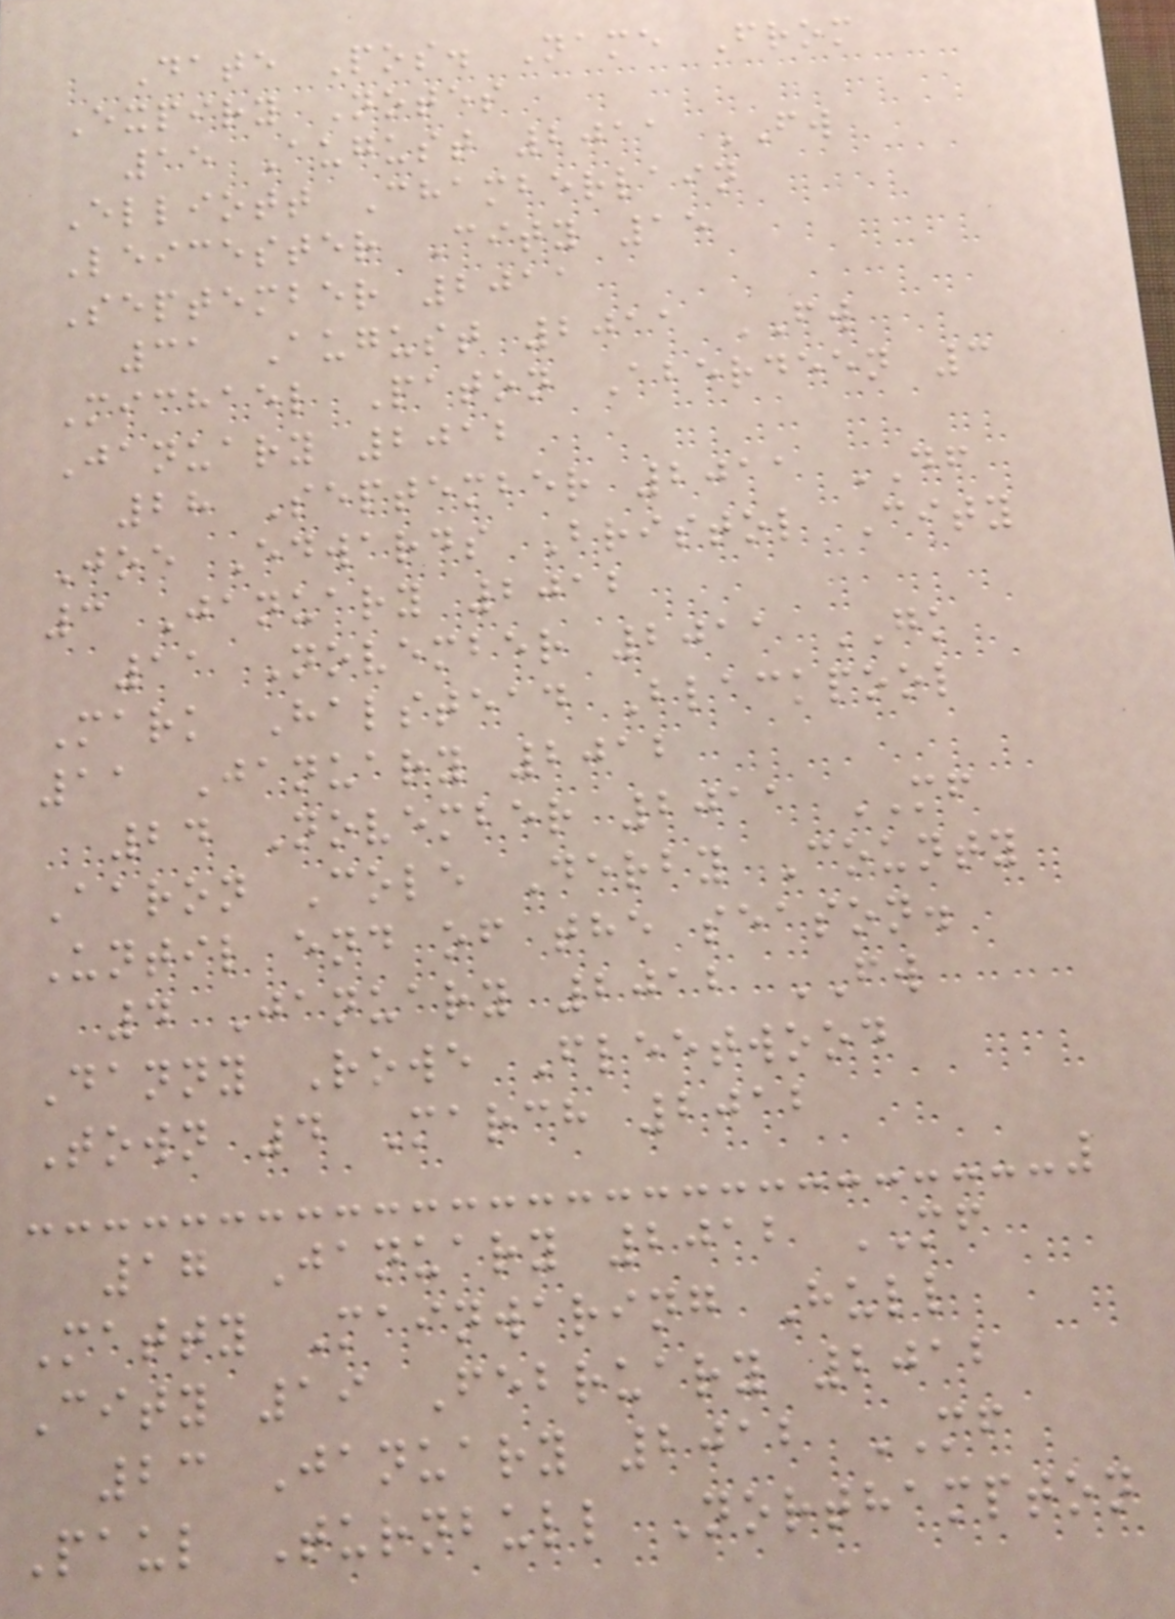Date Pos. Name From
Expiry Notes
15 August 2011 FW
Elliott Chamberlain
Leicester City 15
September 2011
31 August 2011 FW
Michael Paton Aberdeen 3
January 2012
28 September 2011 DF
Joe Edwards Bristol City
3 January 2012
11 November 2011 GK
Mark Halstead Blackpool
11 January 2012
24 November 2011 MF
Aaron Cole Derby County
Until end of the season.
4 January 2012 FW
Danny Rowe Fleetwood
Town 4 March 2012
17 January 2012 MF
Matty Mainwaring Hull
City 19 February 2012
23 January 2012 MF
Paul Turnbull Northampton
